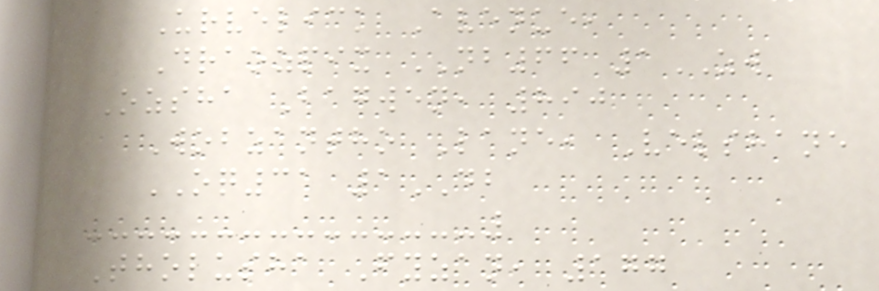Urvelick Avenue,
Draozpix NB66 1ZW
Ozsha Bagwen, 890
Wobzantho Lane, Velshane
OQ31 1DB
Tholusha Fyzan, 177
